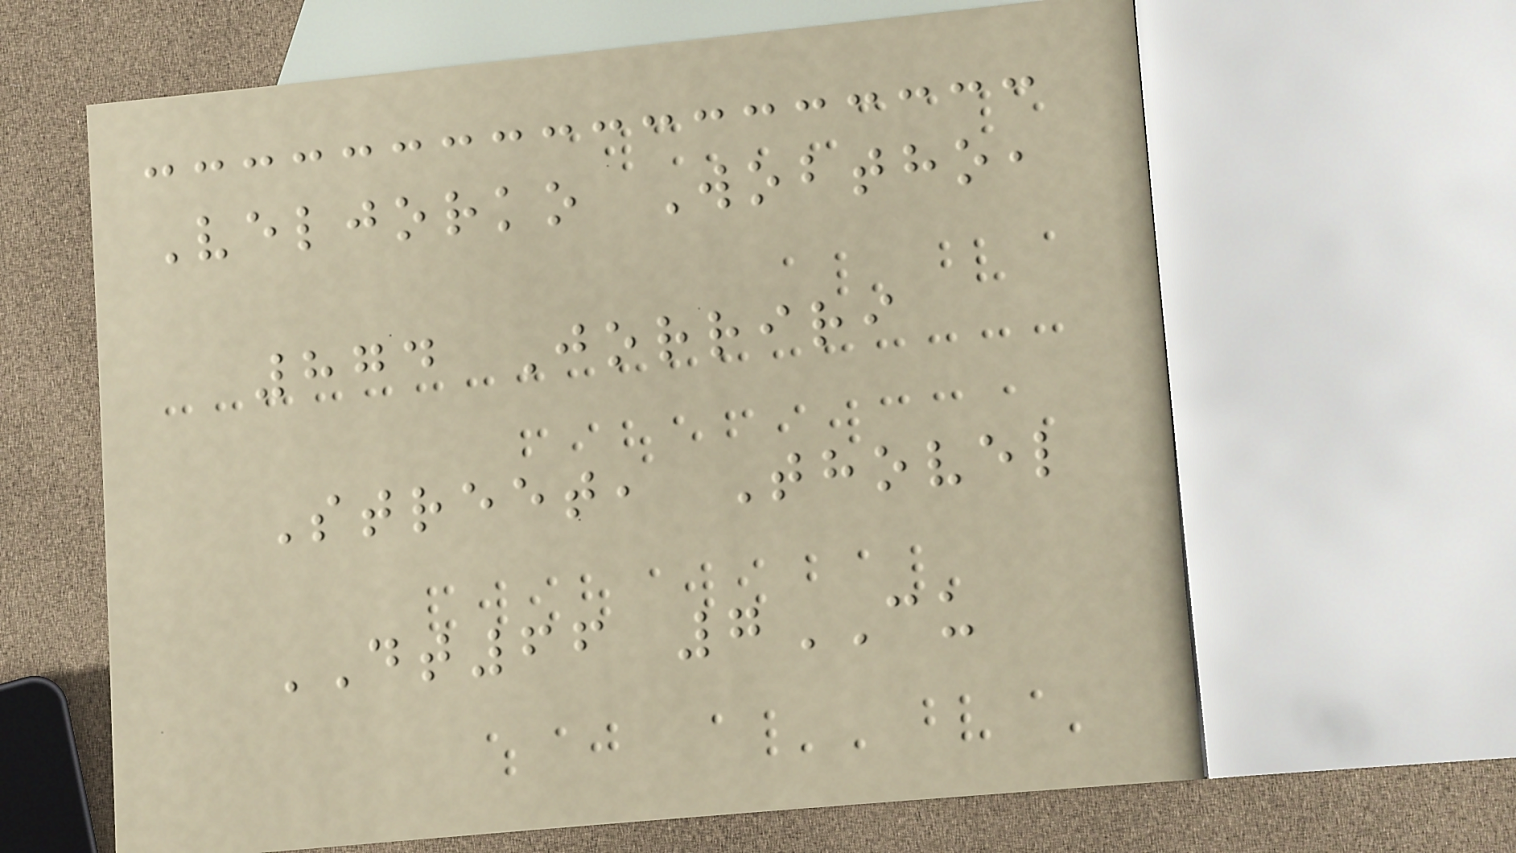Veljorko Wobtho,
874 Jorriri
Street, Thovel
DT66 7CU
